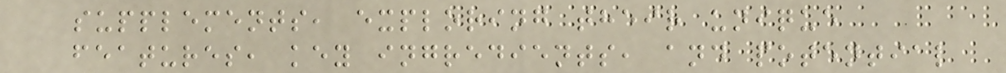supplements, exploring their unique
features, key ingredients, and potential
